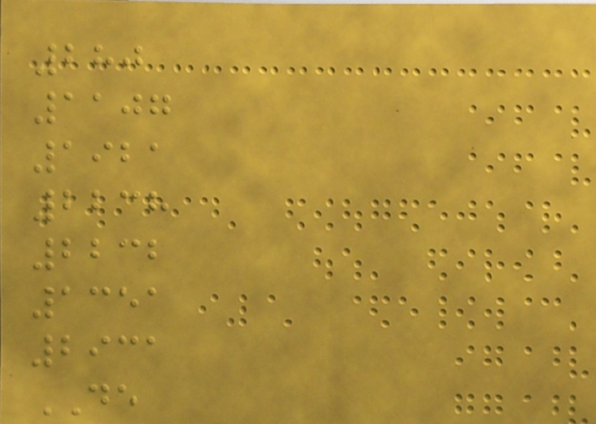280
1107
1921
2238
2232
1351
2931
DE
